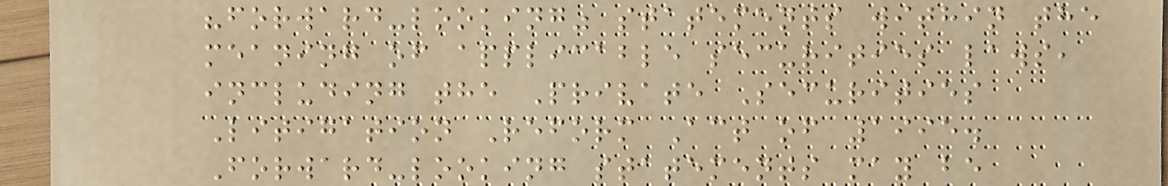"forward-looking" statements within the
meaning of applicable securities laws,
including the Private Securities
Litigation Reform Act of 1995.
Forward-looking statements may be
